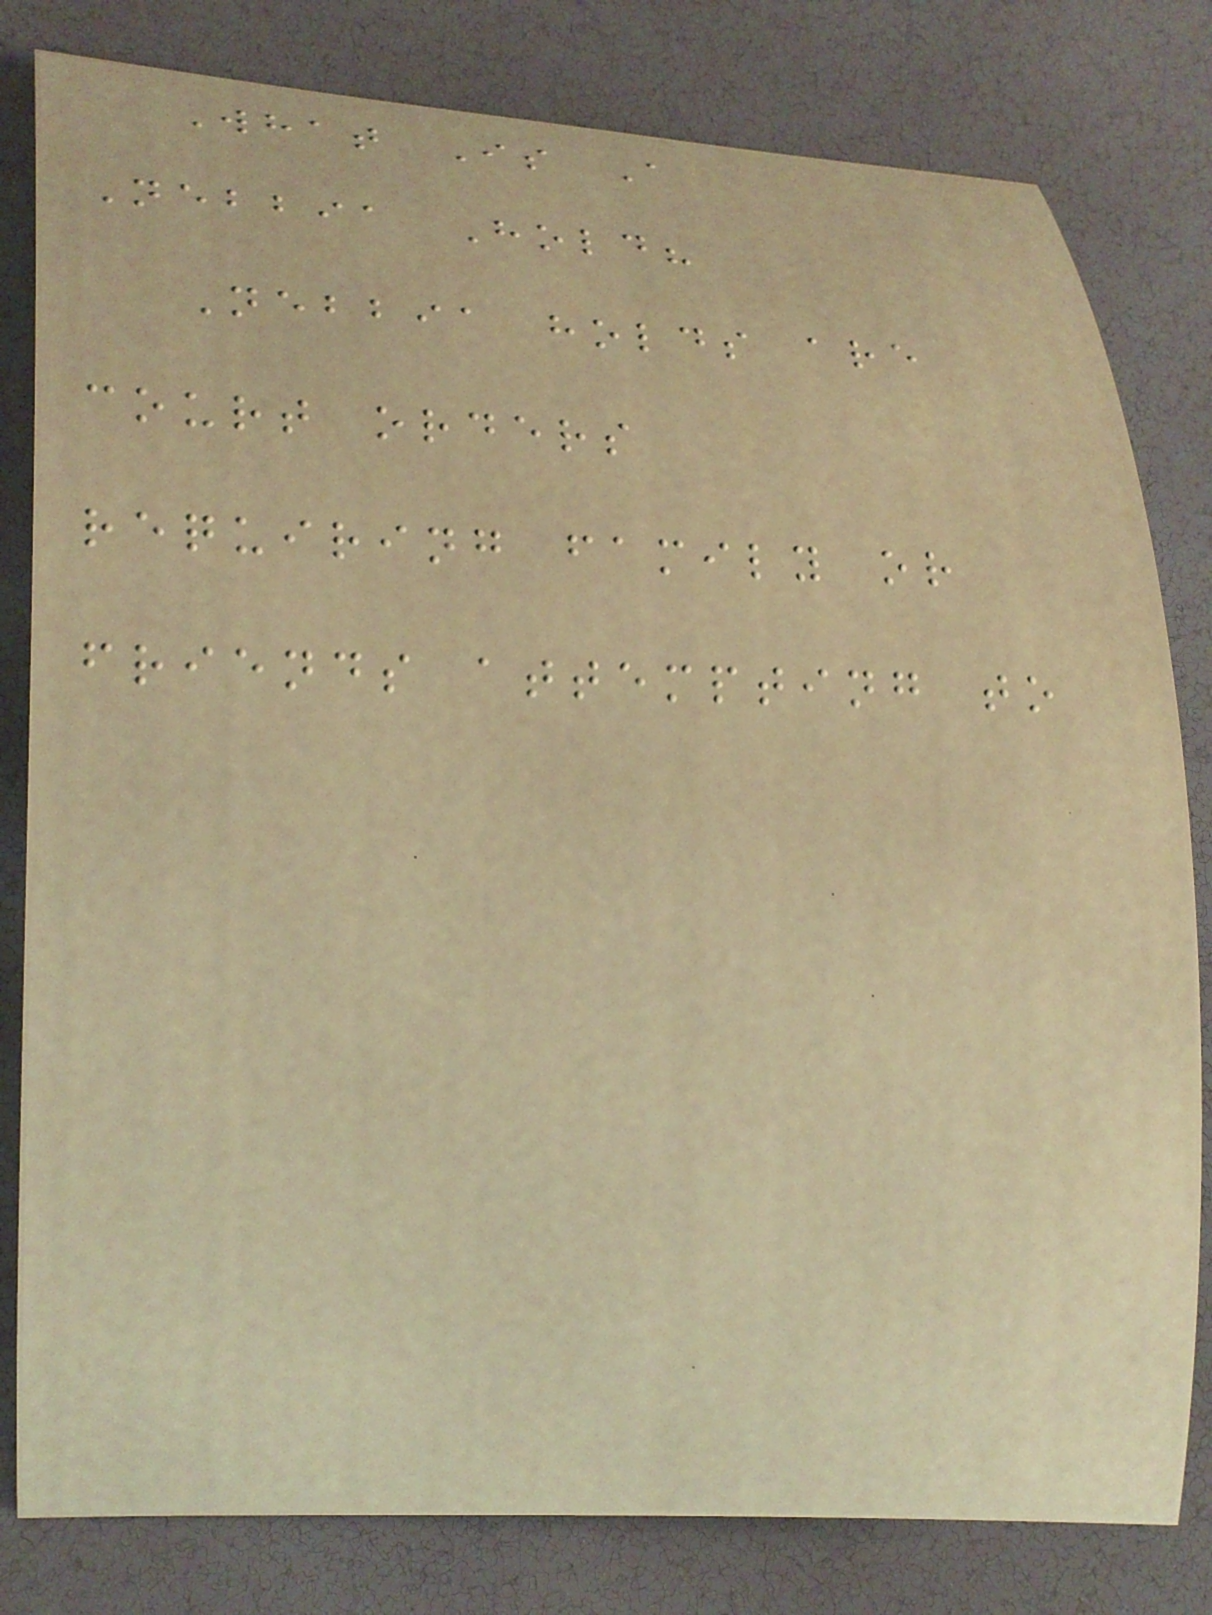What Is A
Nebbia Hold?
Nebbia holds are
court orders
requiring family or
friends attempting to
